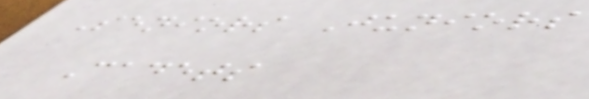Seniors Juniors
Cadets
